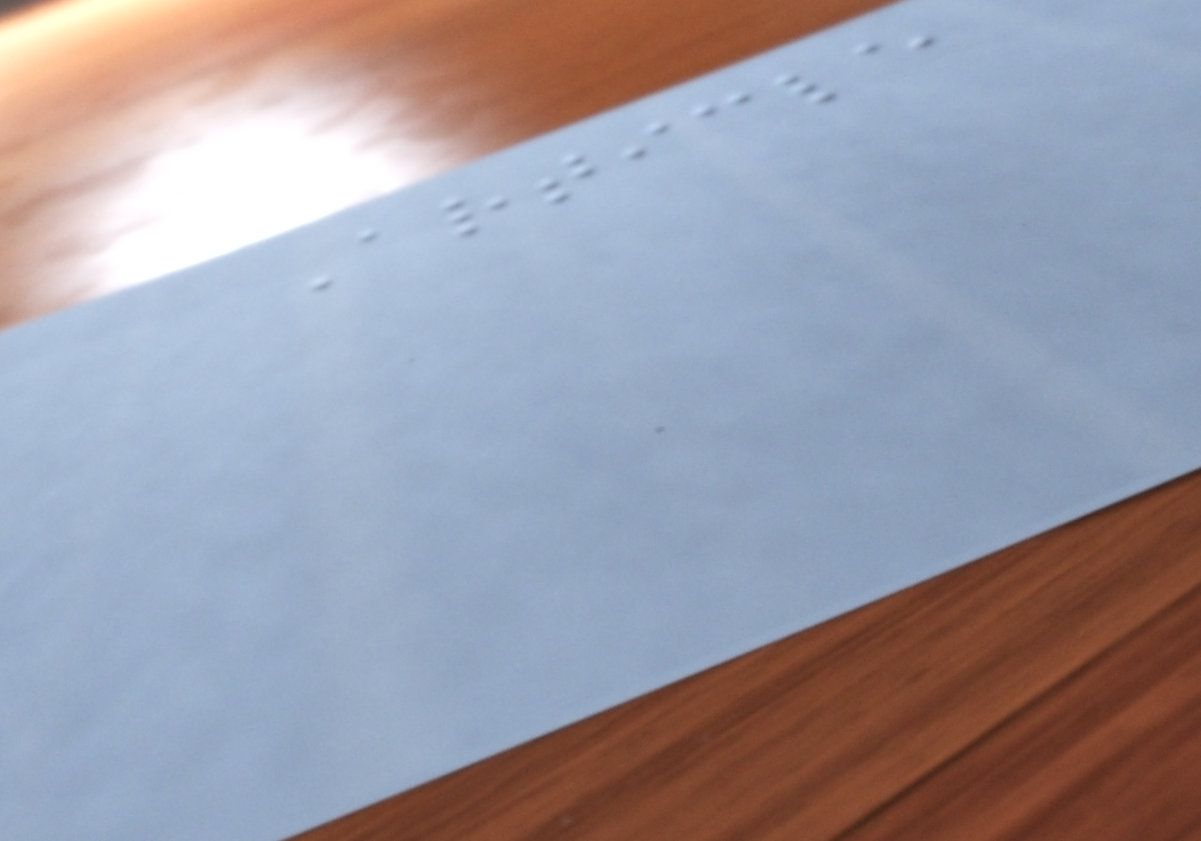Article
